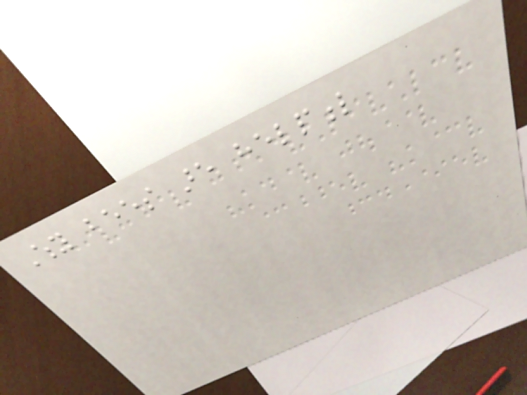Why bees are helpful
